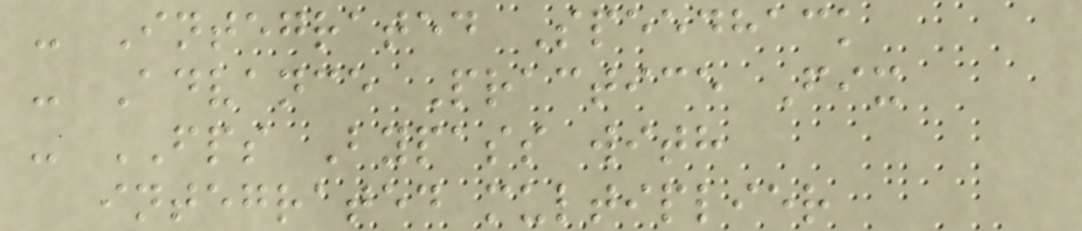- Integrated Speedhack
- Advance Practice Fix
- FPS Bypass with
integrated multiplier
